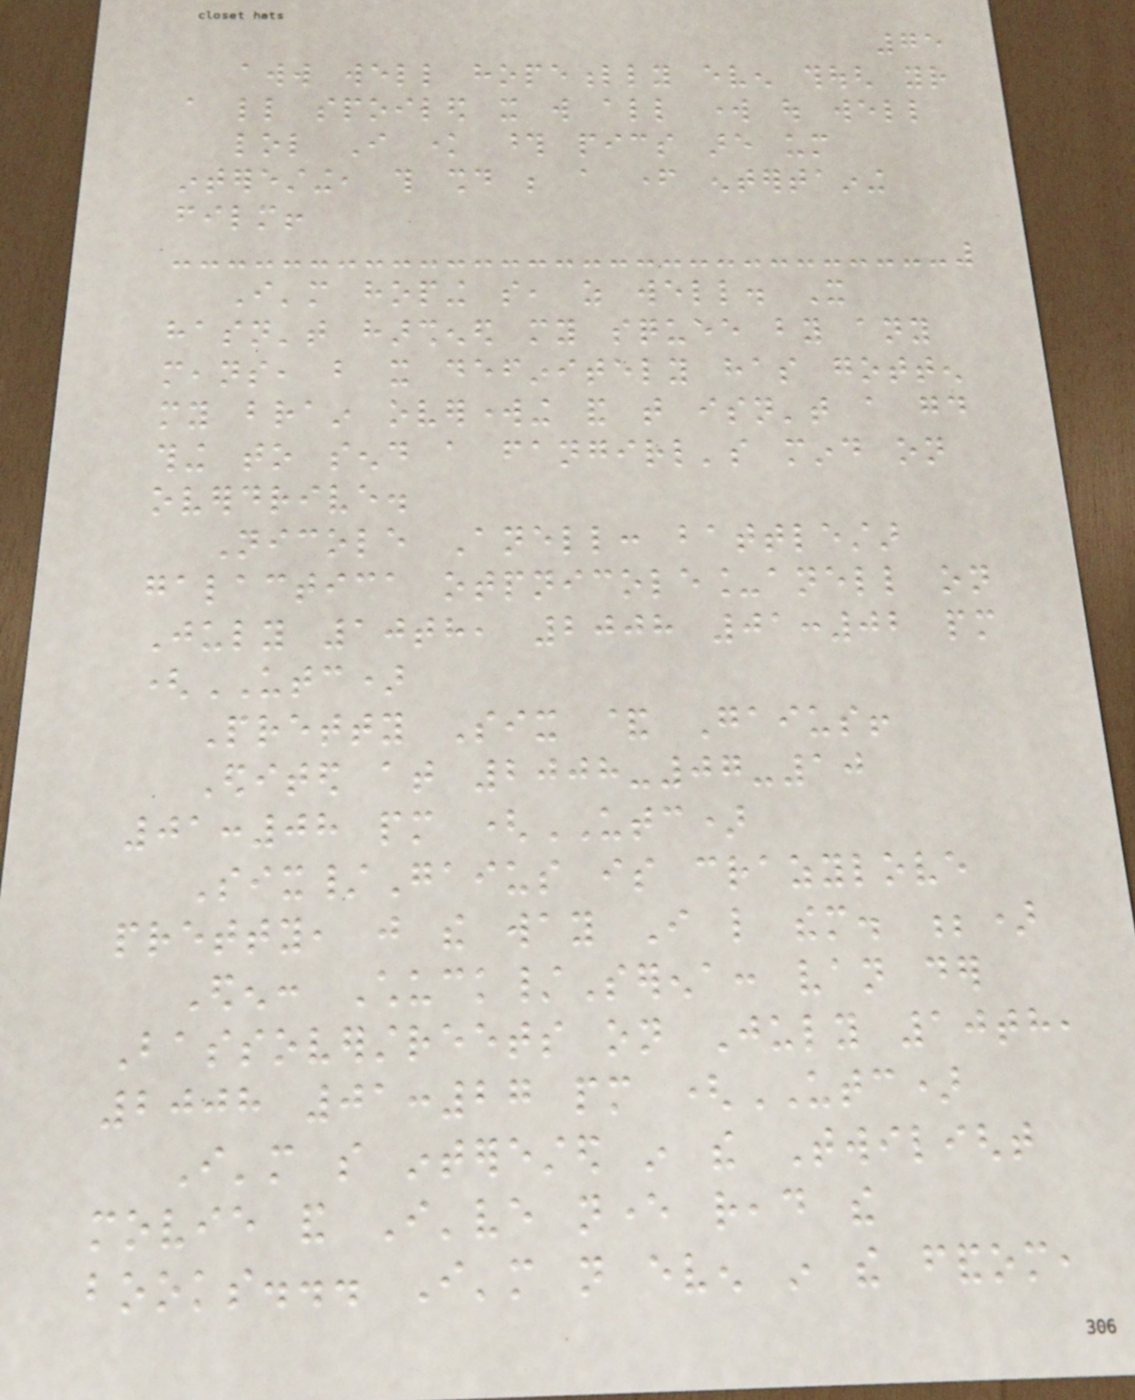75
aww well hopefully even though your
a little spoiled it will all work out well
lol I know those pics are um
interesting, this should be a father entertaining
film!
I'm hoping so, as well. It
hasn't harshened my squee by any
means, but it definitely has gotten
my brain overworking and that isn't a good
thing to send a fangirl's mind on
overdrive.
Nicole Anell: battlestar
galactica otpnicole_anell on
July 10th, 2008 01:02 pm
(UTC)
Pretty Six & Gaius!
Edited at 2008-07-10
01:08 pm (UTC)
Six/Gaius is crazylove
pretty, just the way I like them. ;)
Eden: Chuck/Serena: van der
Bassoverstreets on July 10th,
2008 01:27 pm (UTC)
I'm so interested in the Twilight
movie and I've never read the
books... I'm not even in the fandom,
